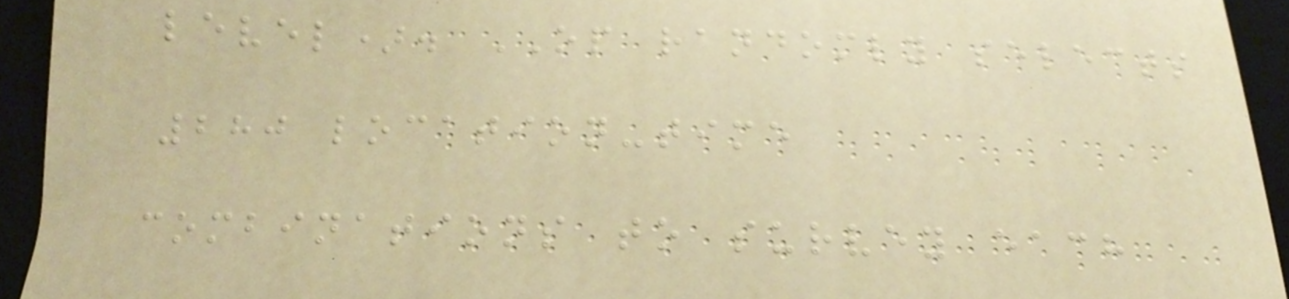level). OP randomly selects
280 location-time
combinations to survey each
